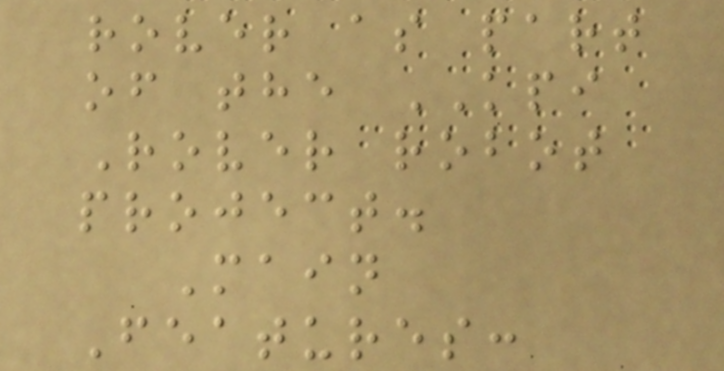rover as part
of the KPI
Rover robot
project.
Main
Features:
